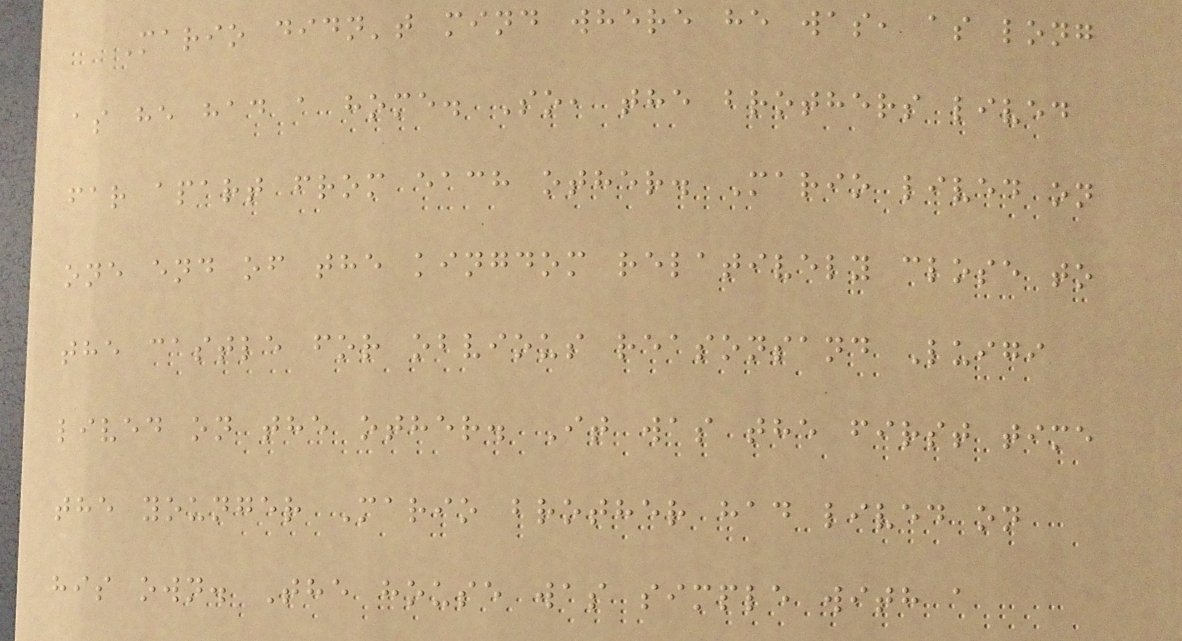Mario didn't mind where he was, as long
as he had a home. So, the brothers lived
far apart from each other. Mario lived on
one end of the kingdom relatively close to
the castle for obvious reasonsand Luigi
lived on the other. It was the first time
the younger Mario brother had lived on
his own. The house was simple with a
